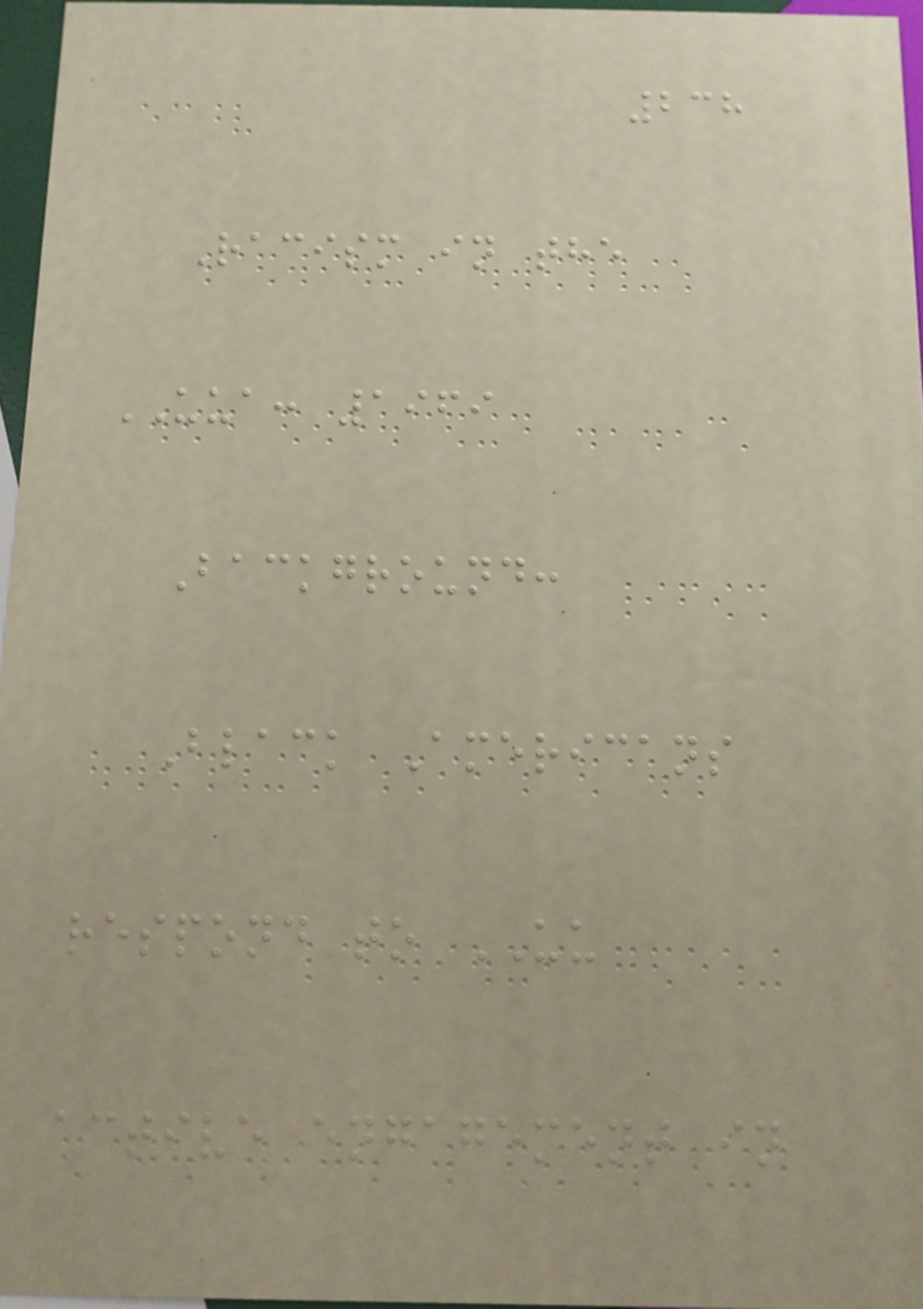238
Racism in the
UUA: 1969
Background:
Black Americans
respond to UU
active engagement in
